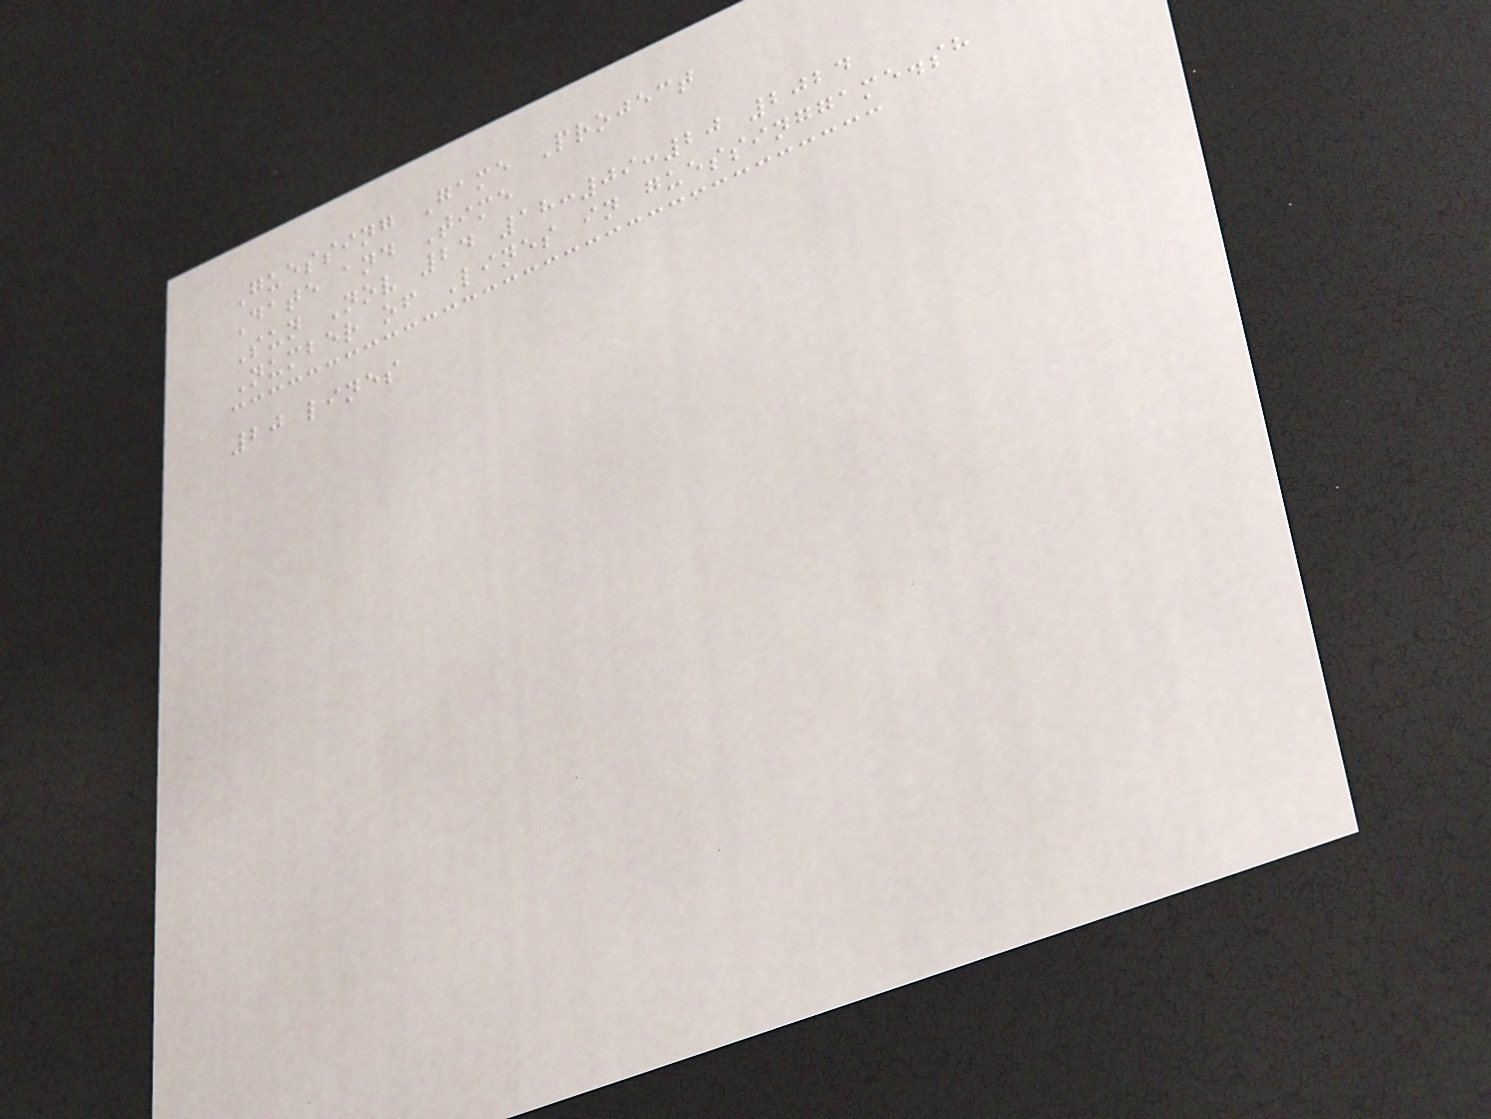Guessing Game Project
Date and Time
Sun Nov 24 18:09:20 2024
Number of Lines in guessinggame.sh
20 lines
